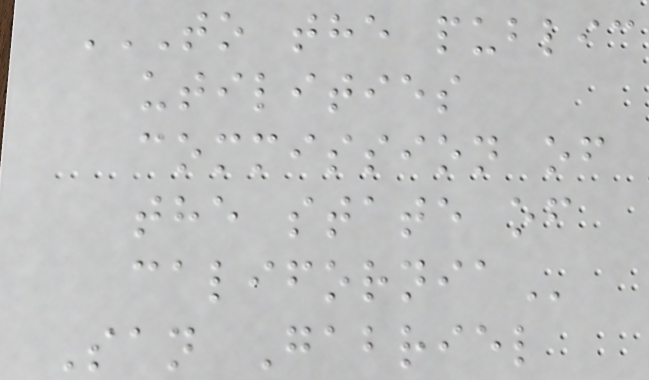TO THE PUBLIC
UTILITIES
COMMISSION OF
THE STATE OF
CALIFORNIA
San Gabriel
